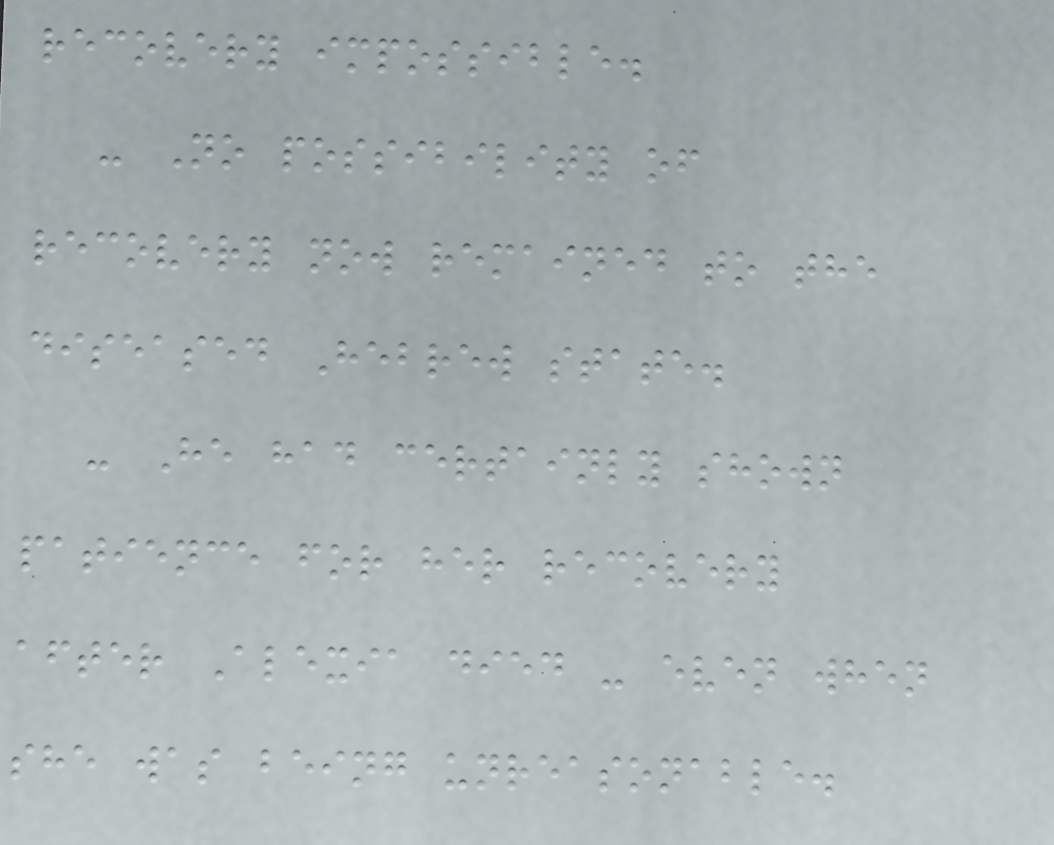recovery impossible.
- No possibility of
recovery now remained to the
diseased Hebrew state.
- He had certainly shown
patience for her recovery
after Alexia died - even when
she was being unreasonable.
